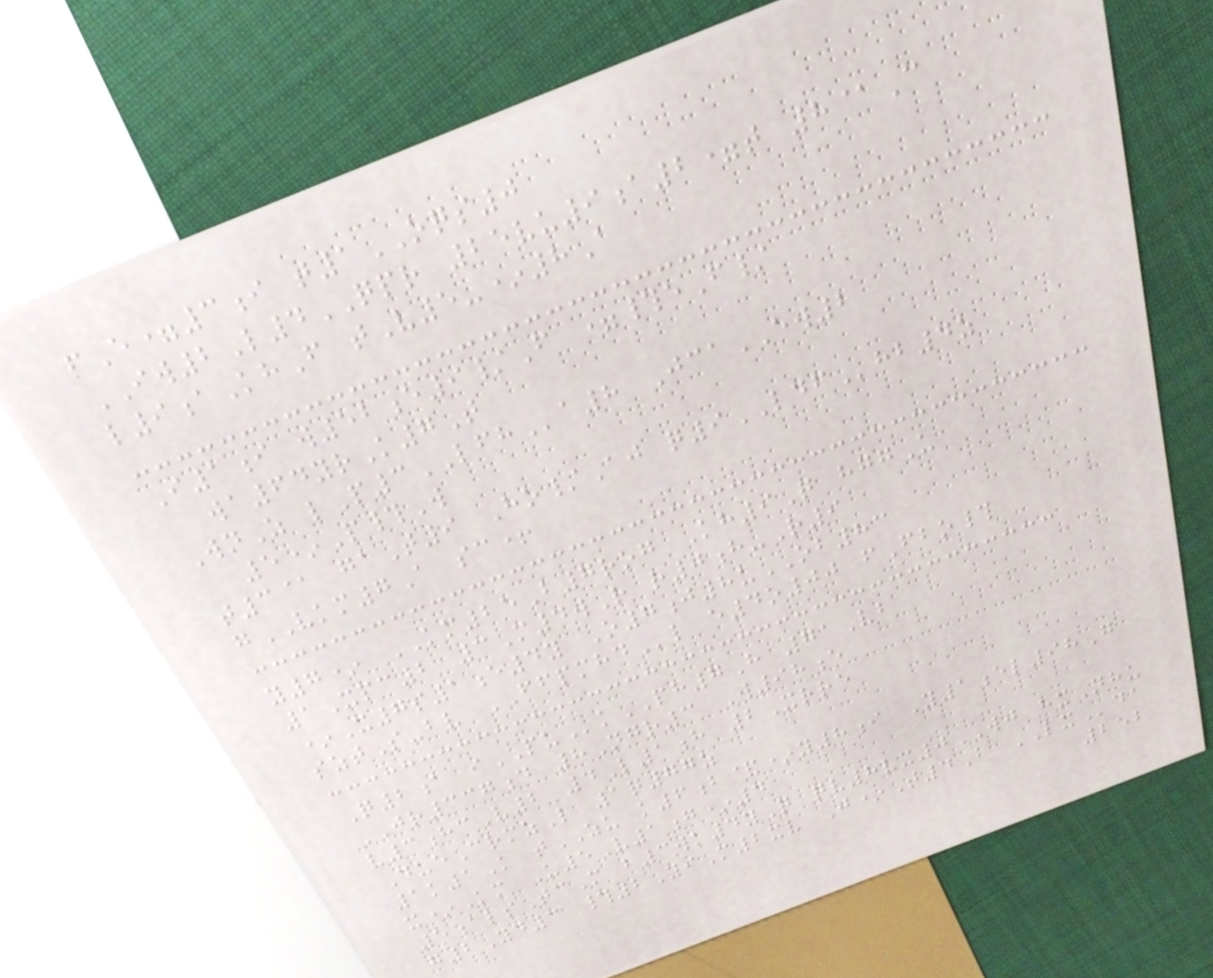fE=3i t1OQS0
IW2L4QPR 25vu9a2=t 8@C
l9aKhF tV5-*8A
I1i w52e9/F =#eF/
wa64yrK7T
WnZ lP3LFHa8 JcaEW2
5*P#W
t3@ gaT9 Ho/Aj q9LDFhb4z
gVKM7A sc+
y7* KM25B7rog Kh9Q hggU
1Xpc2 3M4wR r0h-R9
*X7s1e4y O7j8uOB83
sztS-bv FFPMHDl e4o00 fFbo#
Q2a iPUkPH7H 71Vb
JR337d 8Ngr3 W98e
v3hcV2 4L1h 2Xrre
DueCrmzL 1q77z
1k1K tZU k6b&*y8i Y1el98G
x*Km U5V1g*4
5alsTcM b3wk4yQ qv8vx0WJ hxNhu
g2Yd3 #2YiM2xv J*T4B LXda
252
